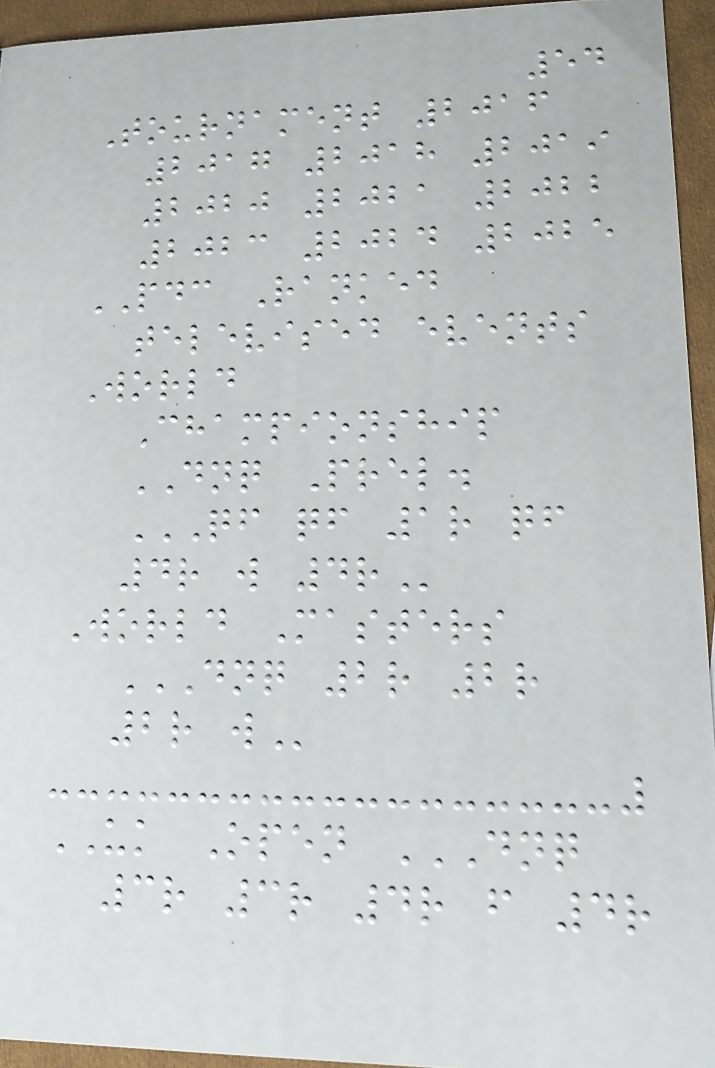54
Tournament 2016
2017 2018 2019
2020 2021 2022
2023 2024 2025
PDC Ranked
televised events
World
Championship
DNQ Prel.
QF QF 1R QF
4R W 4R
World Masters
DNQ 2R 2R
2R W
UK Open DNQ
3R 3R 4R F 4R
